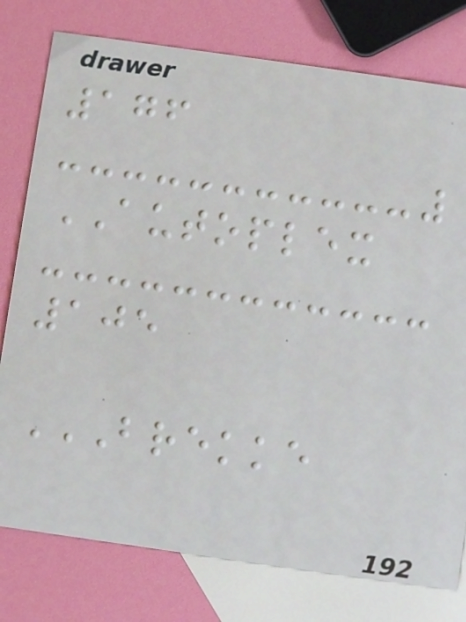176
AUTOPLEX
105
BREKKE
